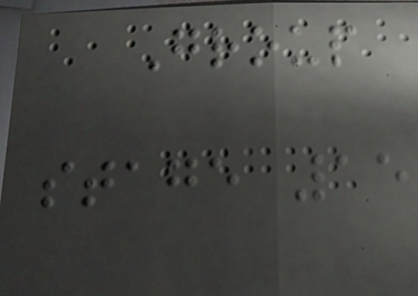Group
stage 15
